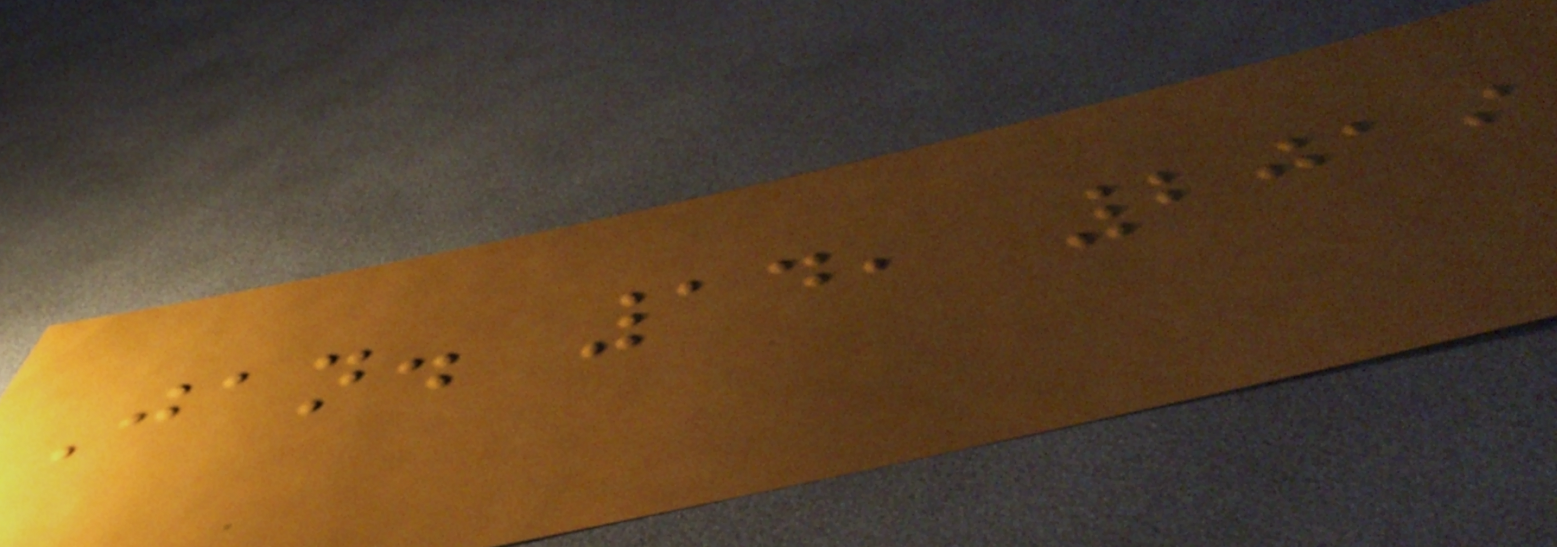Jan. 14, 2019
